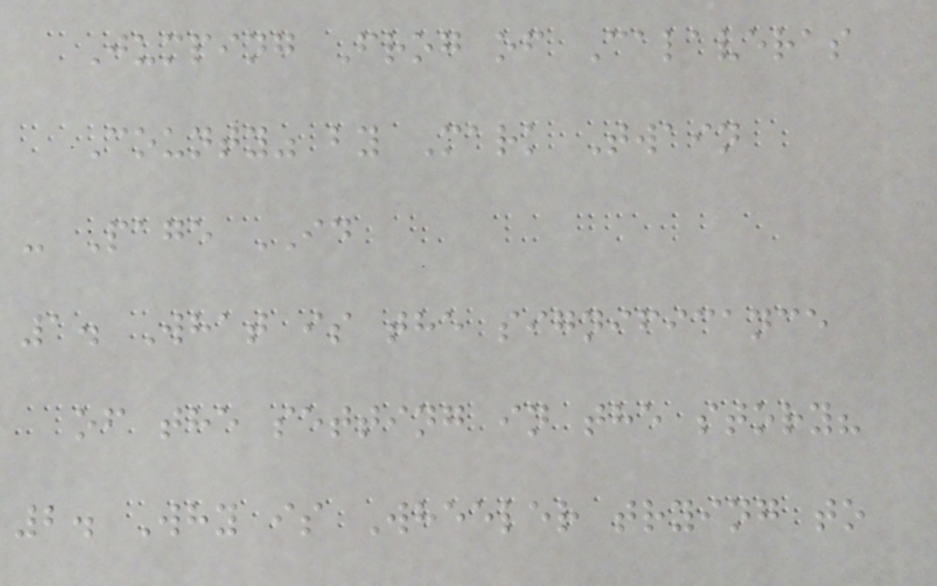Jumping Frog of Calaveras
County" by Mark Twain
- Page ID
1. What is the significance
of the setting in the story?
2. Why is Wheeler trying to
